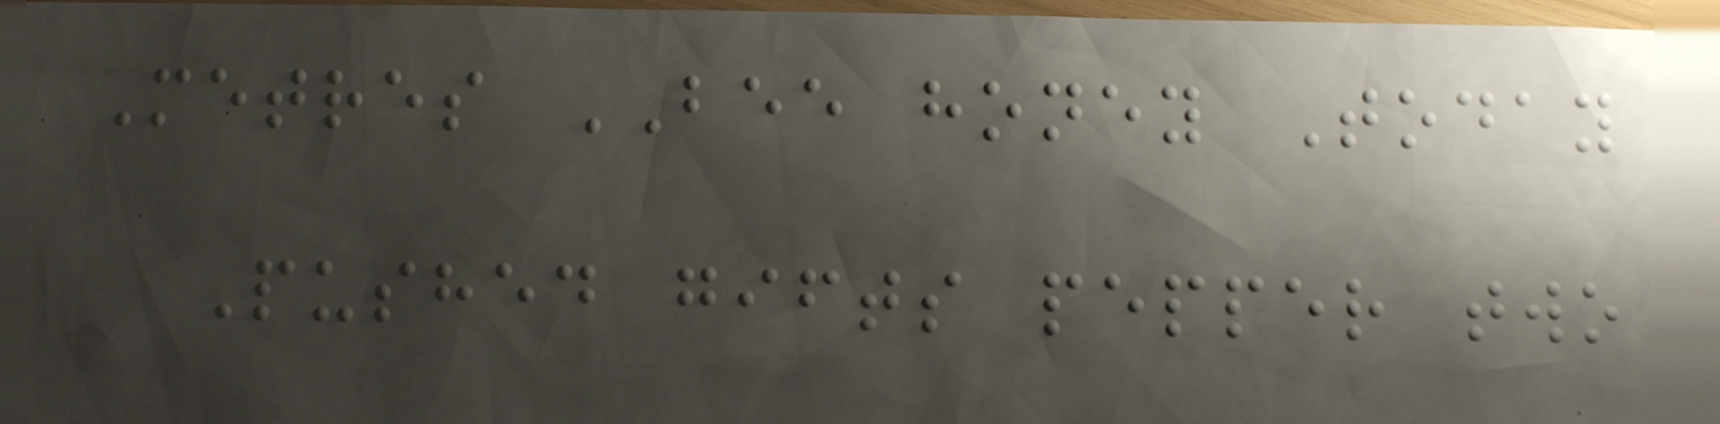Metres BEE honey Today
Pushed gifts pepper two
